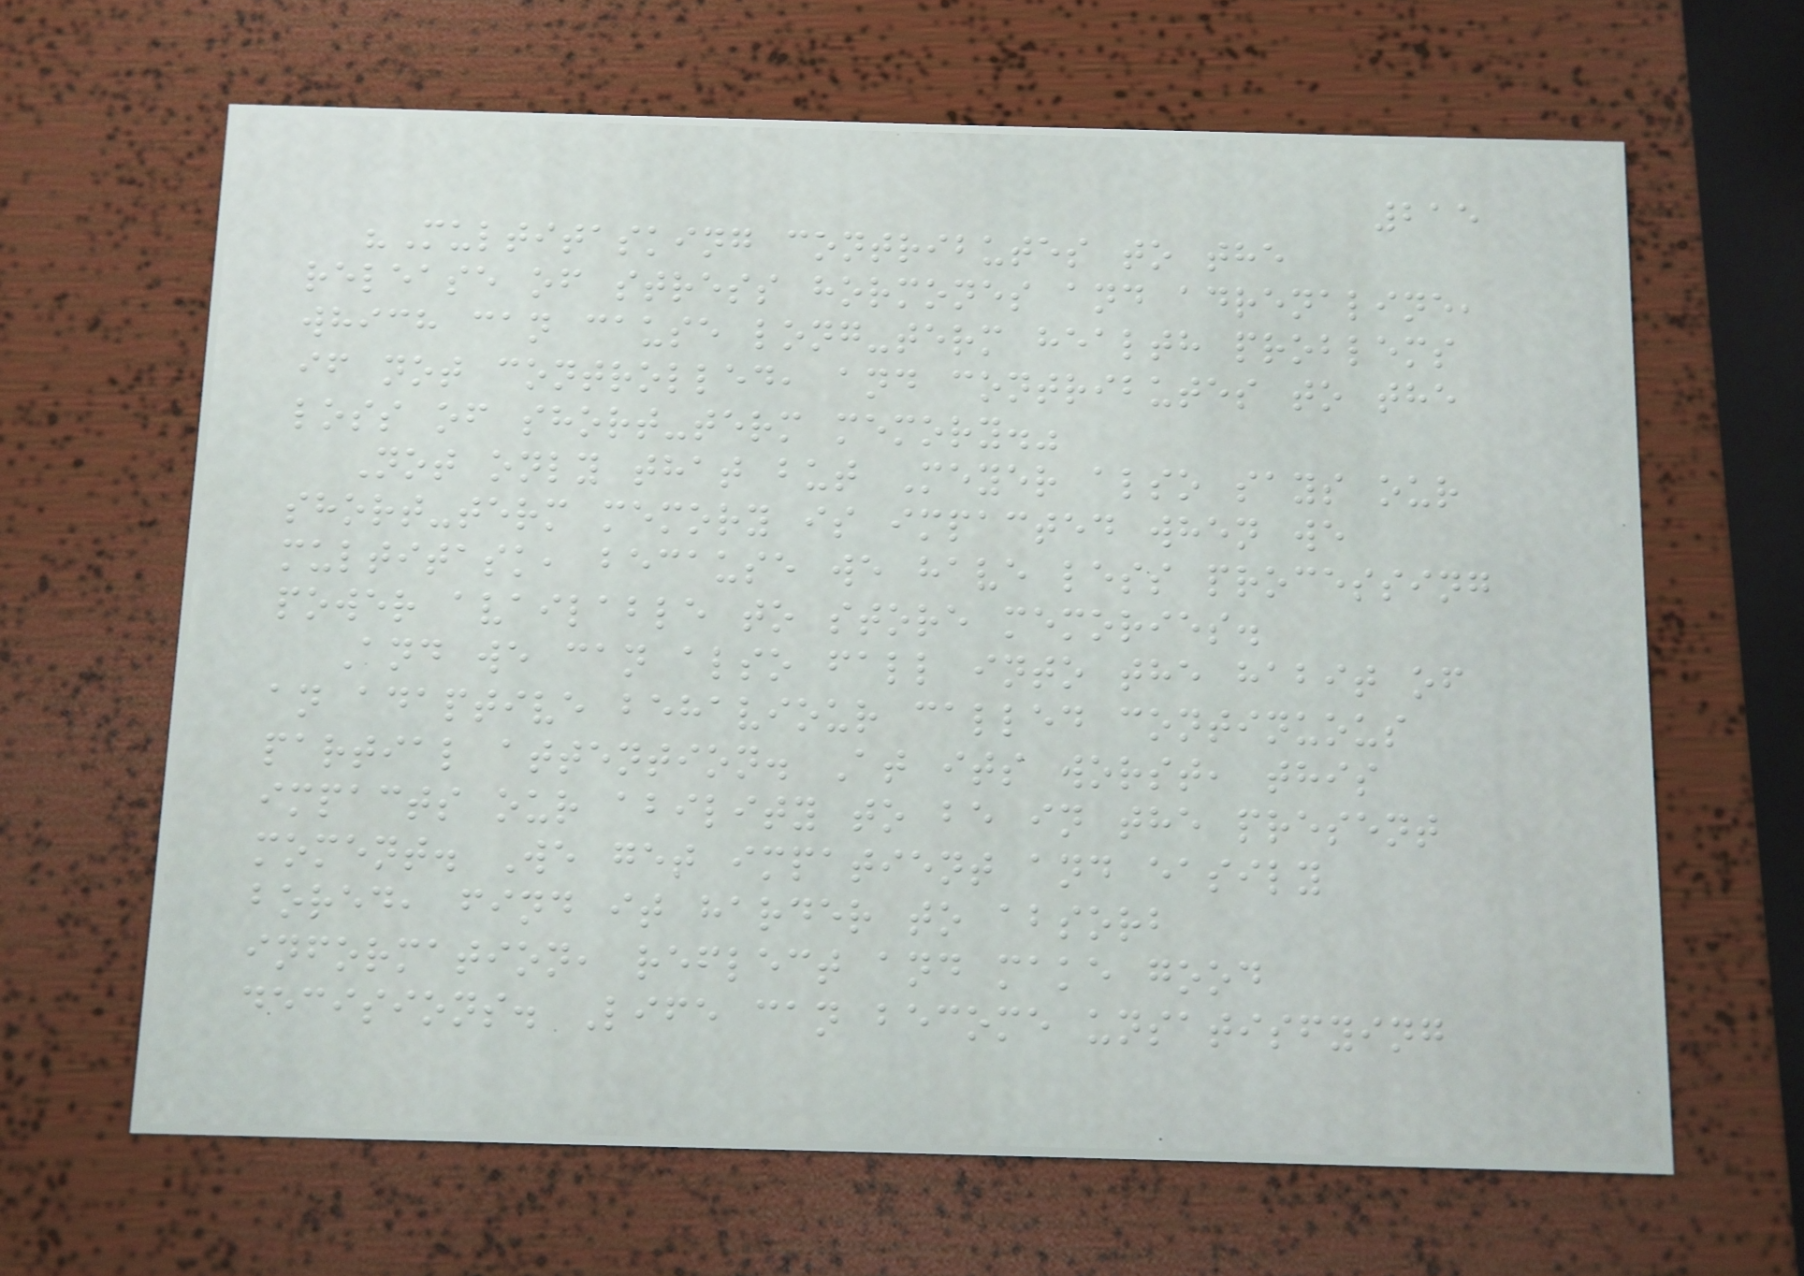215
"Multitasking contributes to the
release of stress hormones and adrenaline,
which can cause long-term health problems
if not controlled, and contributes to the
loss of short-term memory."
Not only that but Meyer also says our
short-term memory is impacted when we
multitask, because we have less processing
power available to store memories.
And we can also fall into the habit of
an adaptive behaviour called continuous
partial attention. At its worst, this
impacts our ability to be in the present
moment. We get impatient and easily
bored, find it harder to absorb
information, reflect and make good
decisions. Life can become unsatisfying
